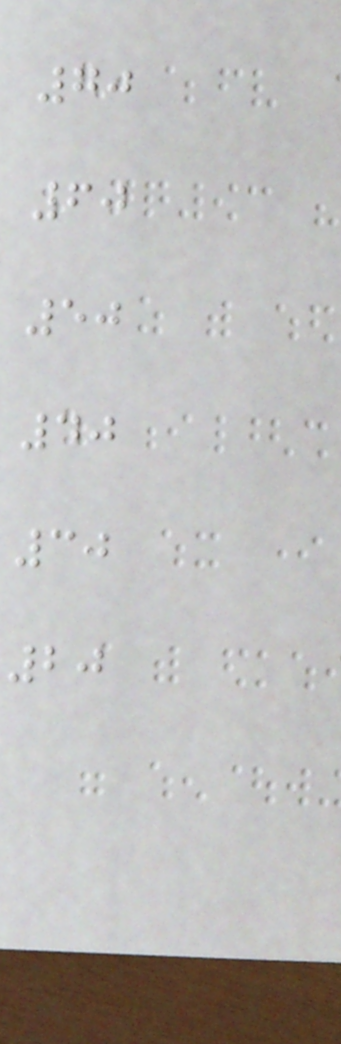70
60
50
40
30
20
